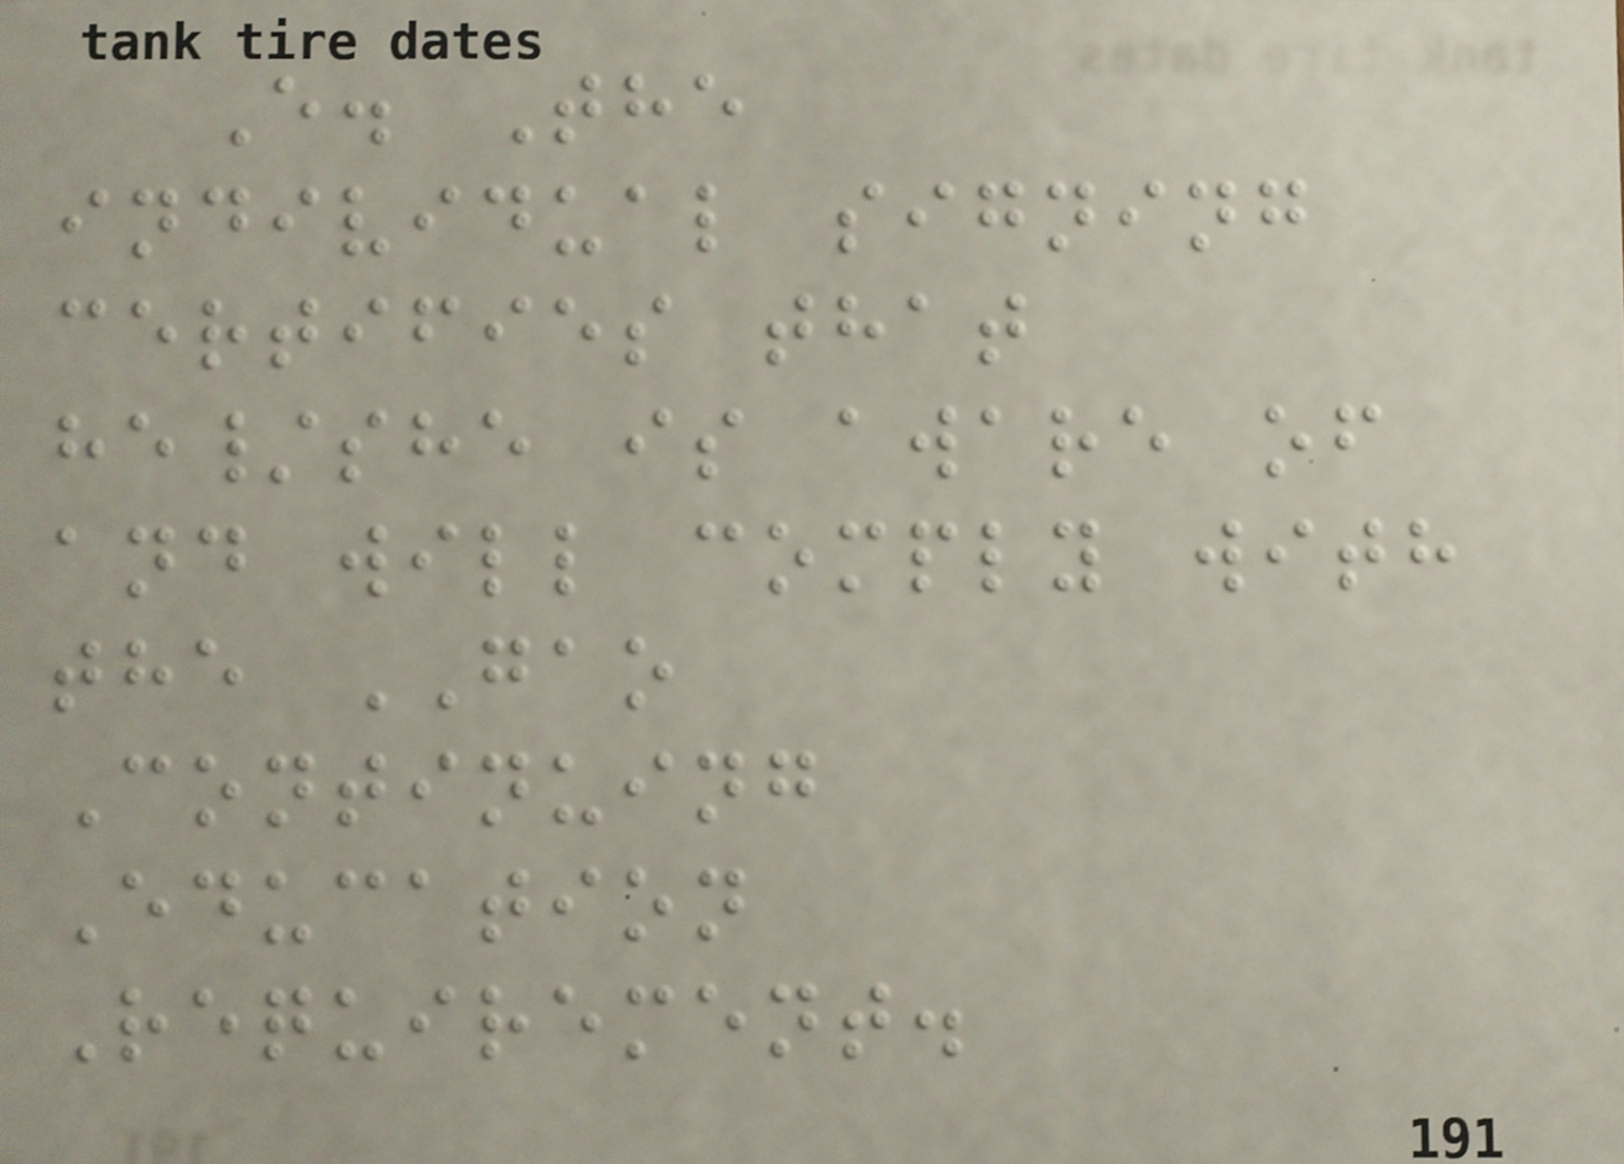E. The
individual signing
certifies that
he/she is aware of
and will comply with
the GAO
Continuing
Education
Requirement.
